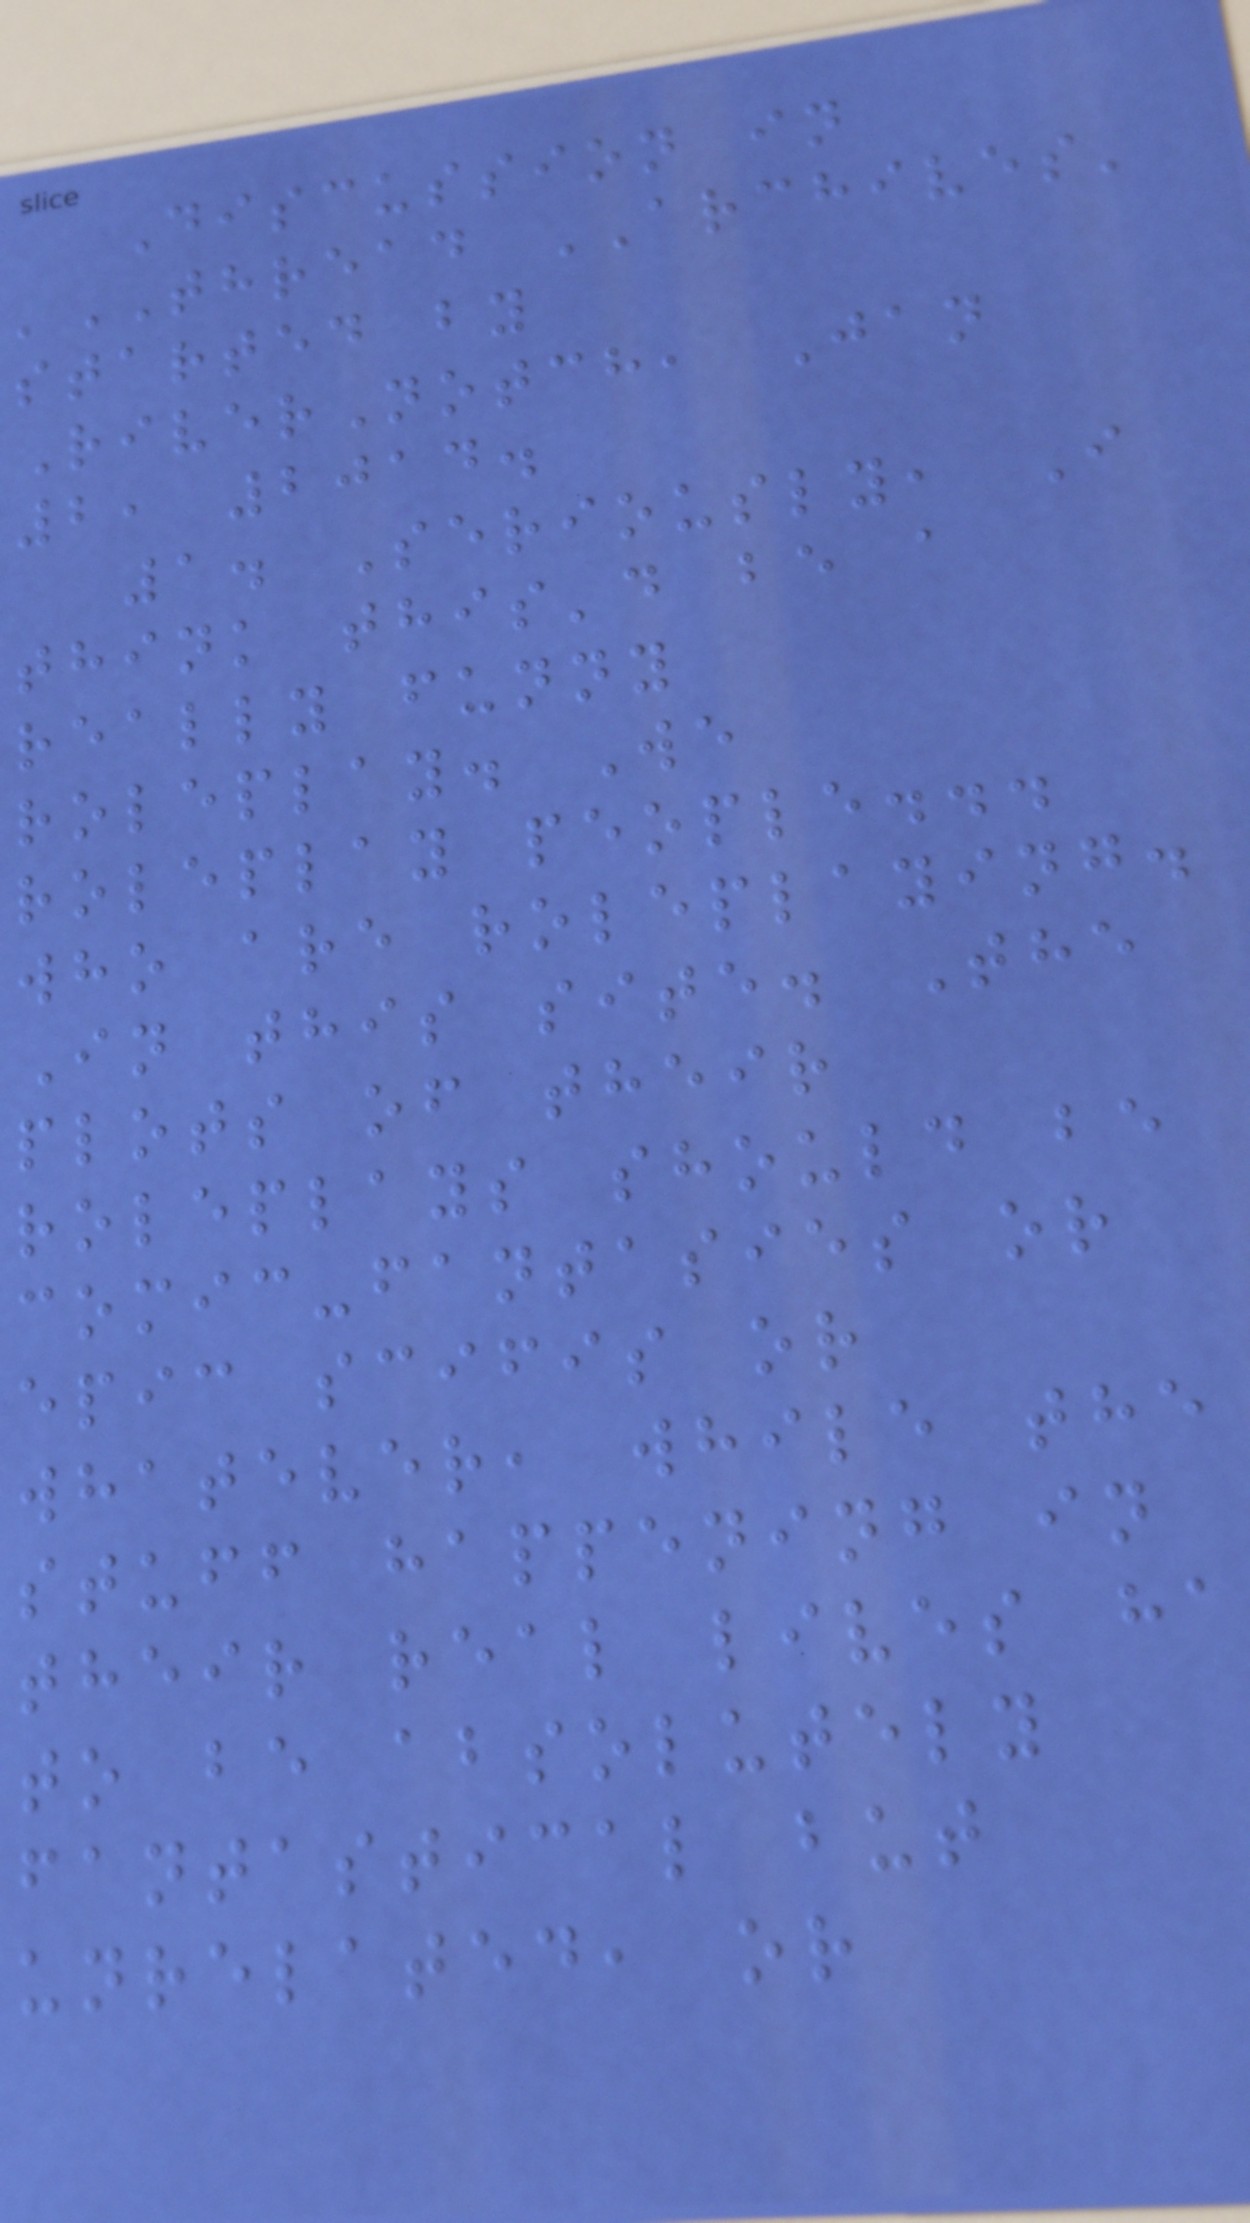Discussion in
'THREAD ARCHIVES'
started by
RiverNotch, Jan
2, 2014.
1. Seriously, I
think this'd be a
really funny
roleplay. We
roleplay people...
who are roleplaying.
In this site. The
plots of their
roleplays should be
comic-fantasies or
epic scifis or
whatever, while the
stuff happening in
their real lives ha
to be absolutely
fantastical but
unrelated, or
